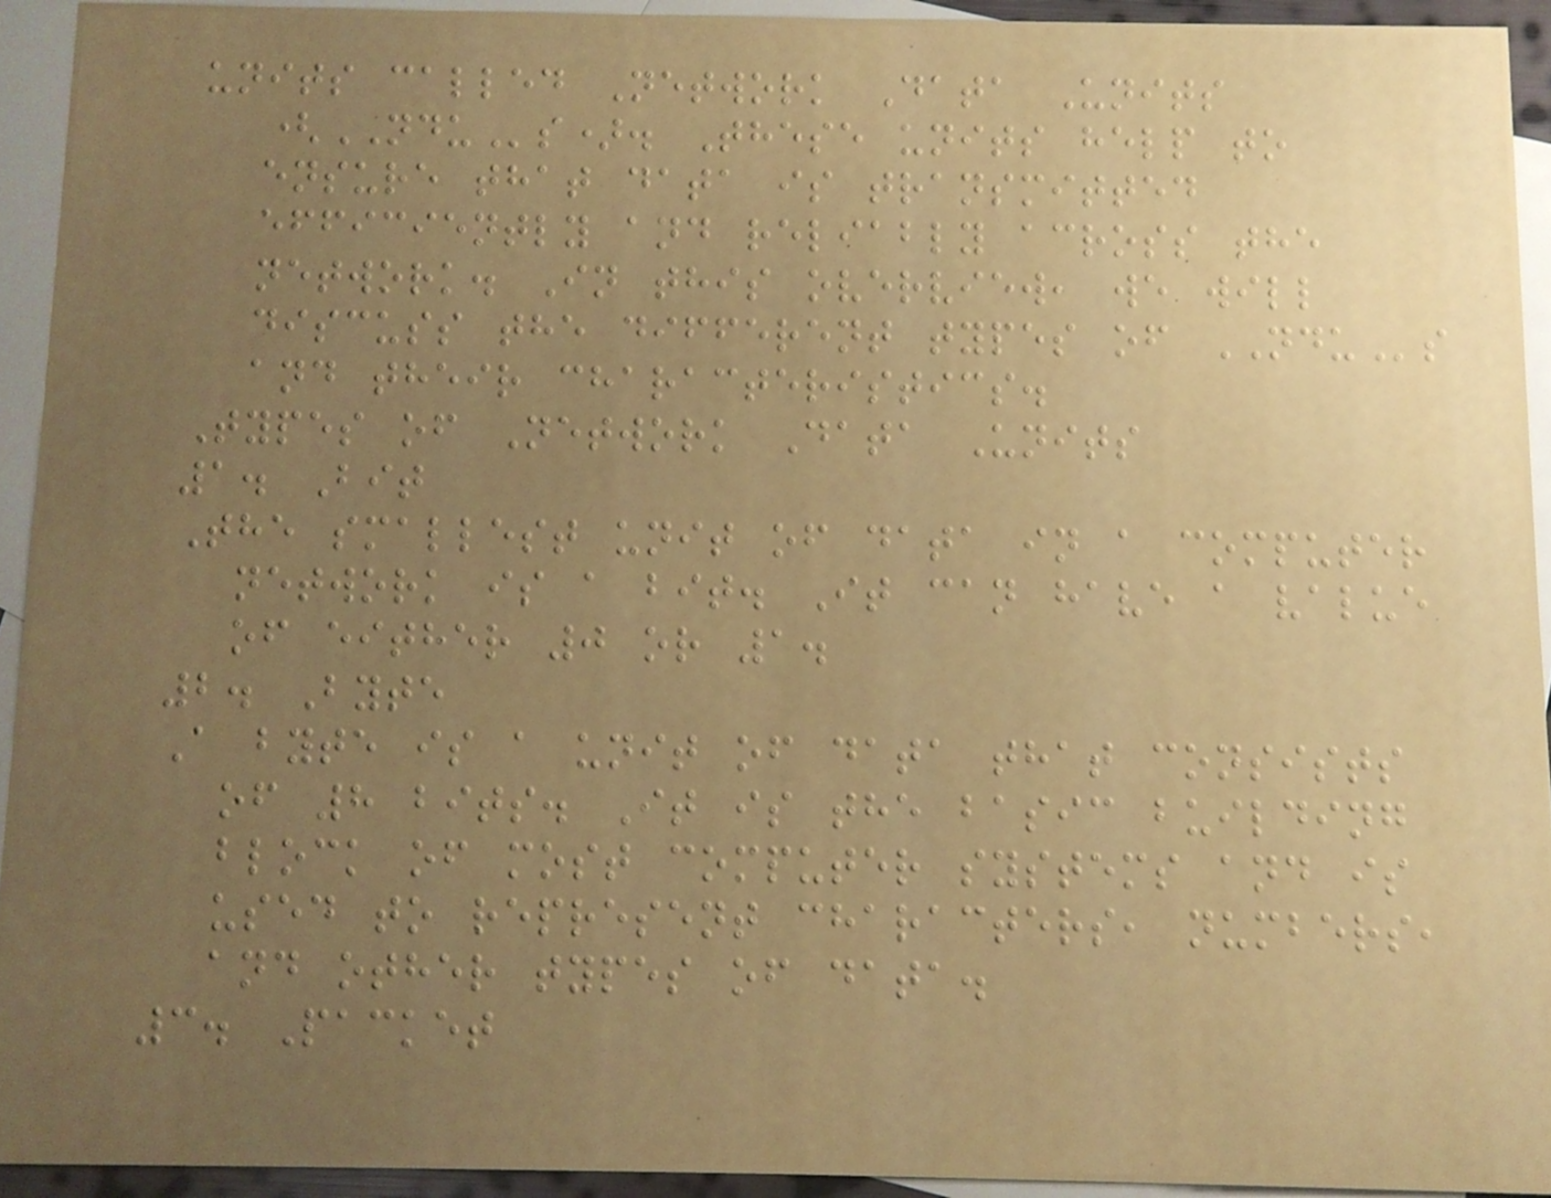units called Network Data Units
(NDUs). These units help to
ensure that data is transmitted
efficiently and reliably across the
network. In this overview, we will
discuss the different types of NDUs
and their characteristics.
Types of Network Data Units
1. Bit
The smallest unit of data in a computer
network is a bit. It can have a value
of either 0 or 1.
2. Byte
A byte is a unit of data that consists
of 8 bits. It is the basic building
block of most computer systems and is
used to represent characters, numbers,
and other types of data.
3. Packet
